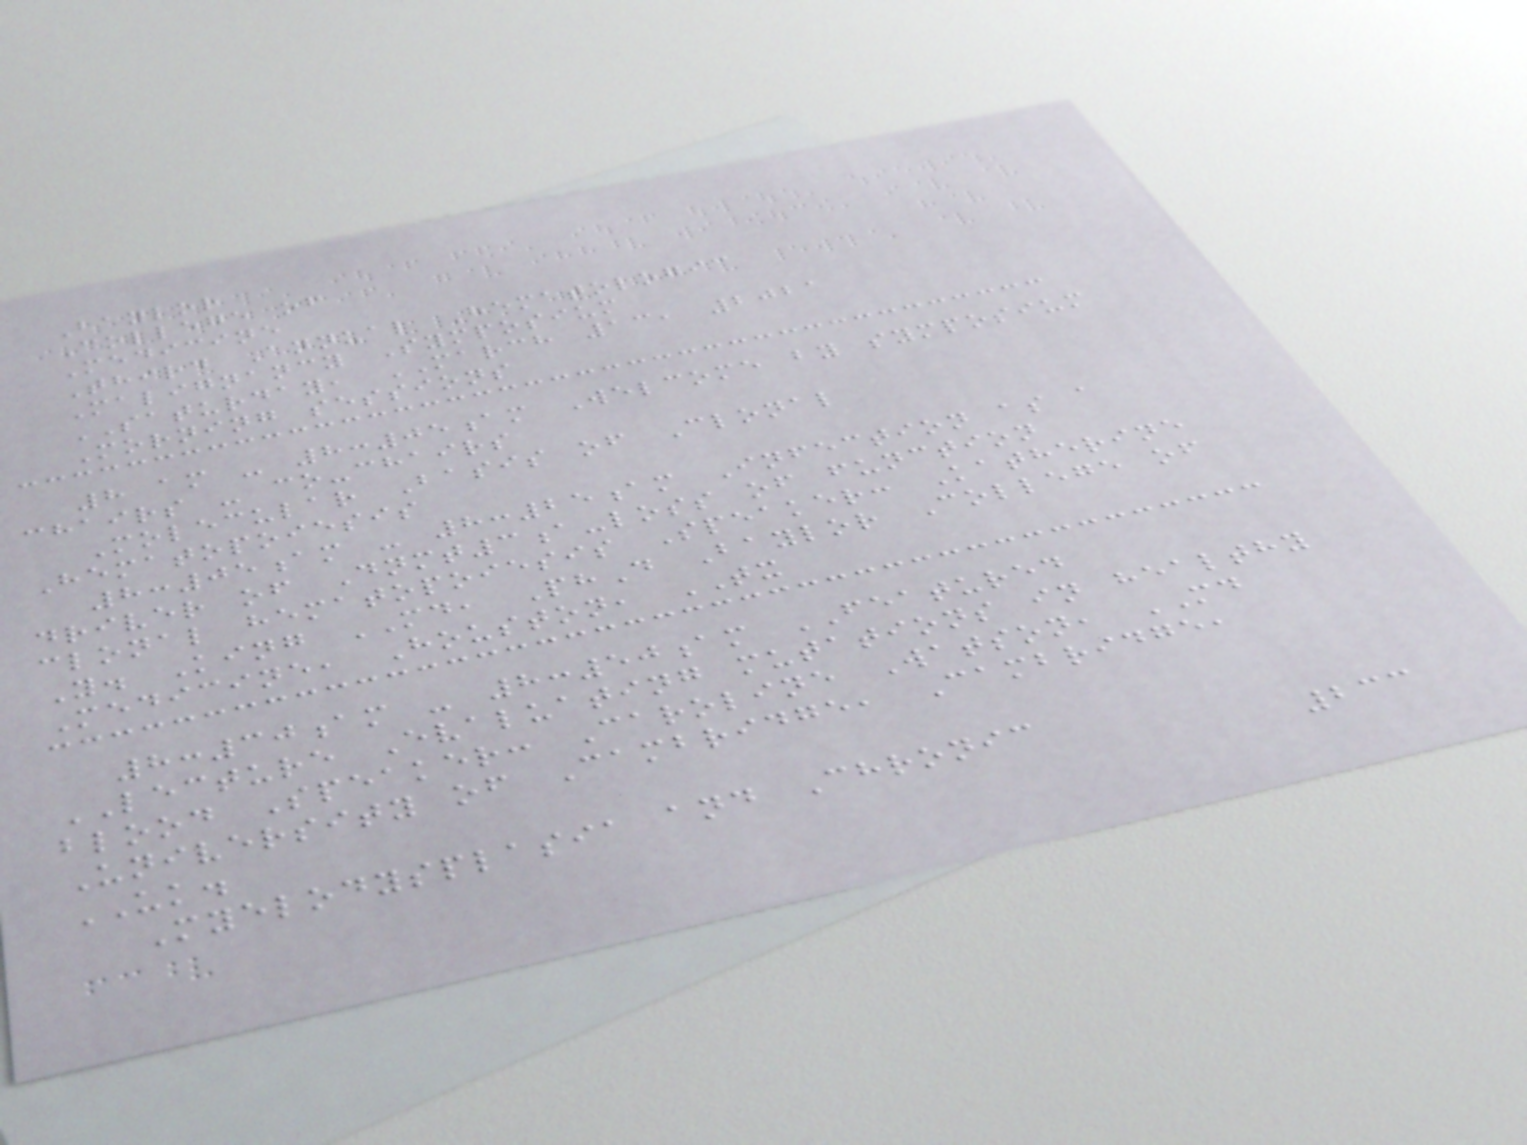Baylor
College of
Medicine
Third Annual Hematologic
Malignancy Symposium
SATURDAY, MARCH 13, 2021
Morning sessions
8 am - 8:05am Welcome by symposium
chairs - co-chairs
Molecular Basis of Clonal
Hematopoiesis
8:05am - 8:25am Infection as a
driver of Dnmt3a-loss of function
clonal hematopoiesis Speaker: Katherine
Y. King MD, PhD Baylor College of
Medicine, Houston, TX
8:30am - 8:50am FEATURED
LECTURE Evaluating mutations in healthy
blood Speaker: Caroline Watson, MD
University of Cambridge, Cambridge,
UK.
Myelodysplasia and Chronic
233
